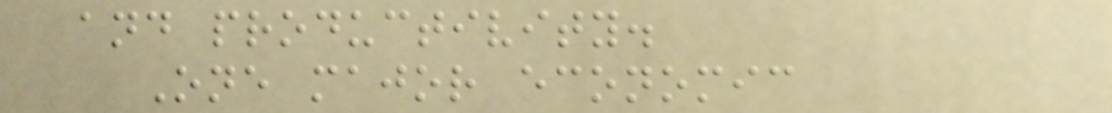and productivity.
One major economic
